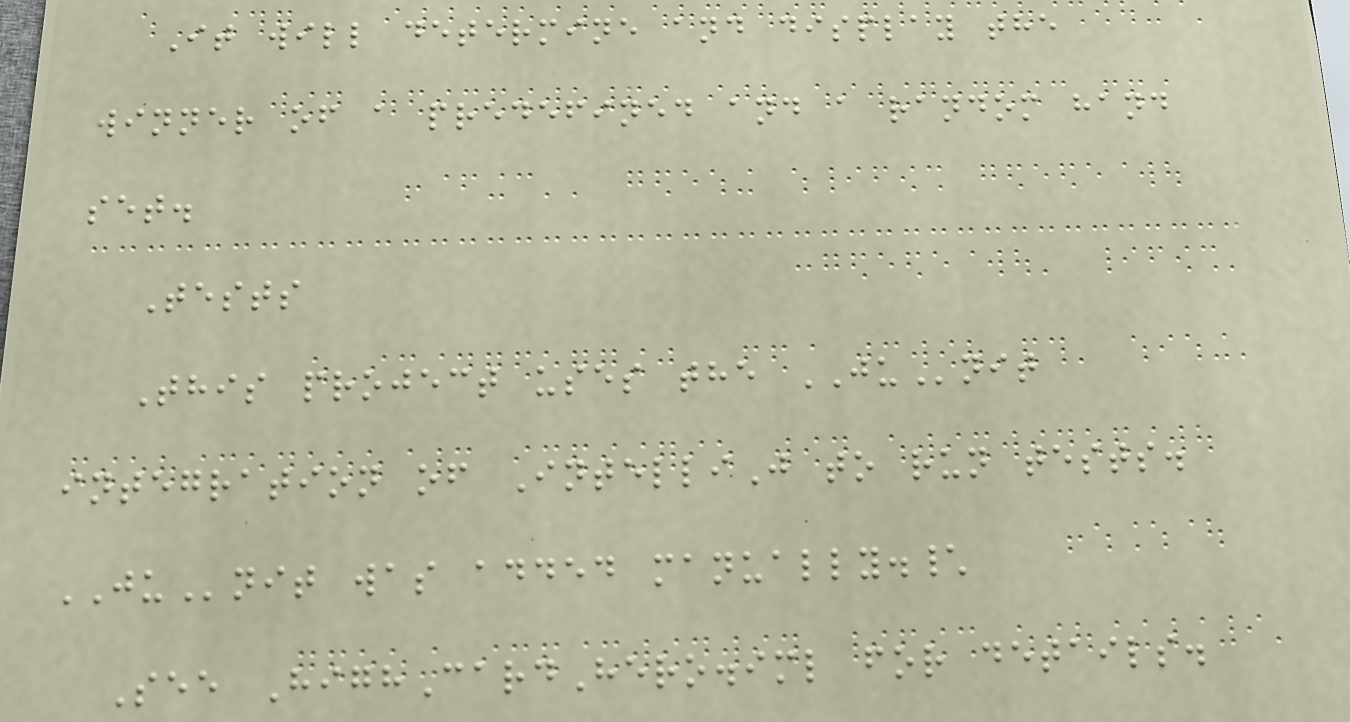It will determine and display the
winner of a predefined and a random hand
set.
Tests
This project uses the JUnit
integration of IntelliJ to run tests.
JUnit was added manually.\
See HighCardHero.iml for details.
